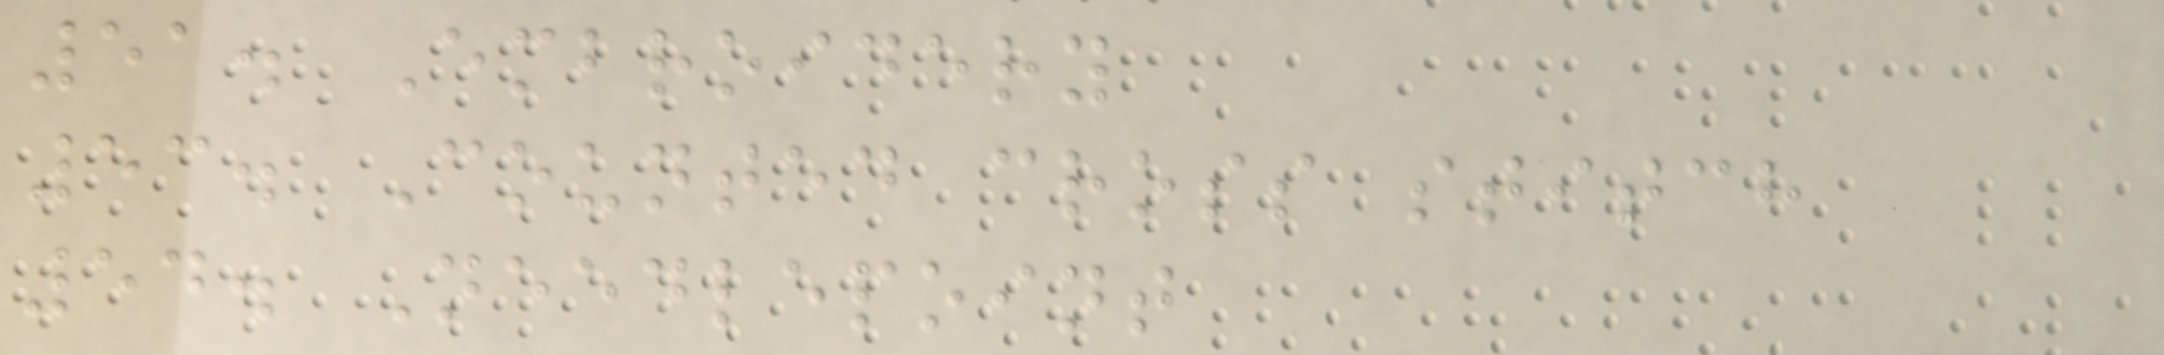51. Embroidery
53. Counted cross stitch
54. Needlepoint
